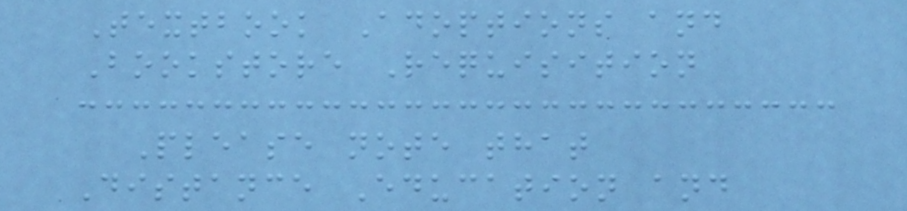Textbook Adoptions and
Bookstore Requisition
Please note that
Distance Education and
